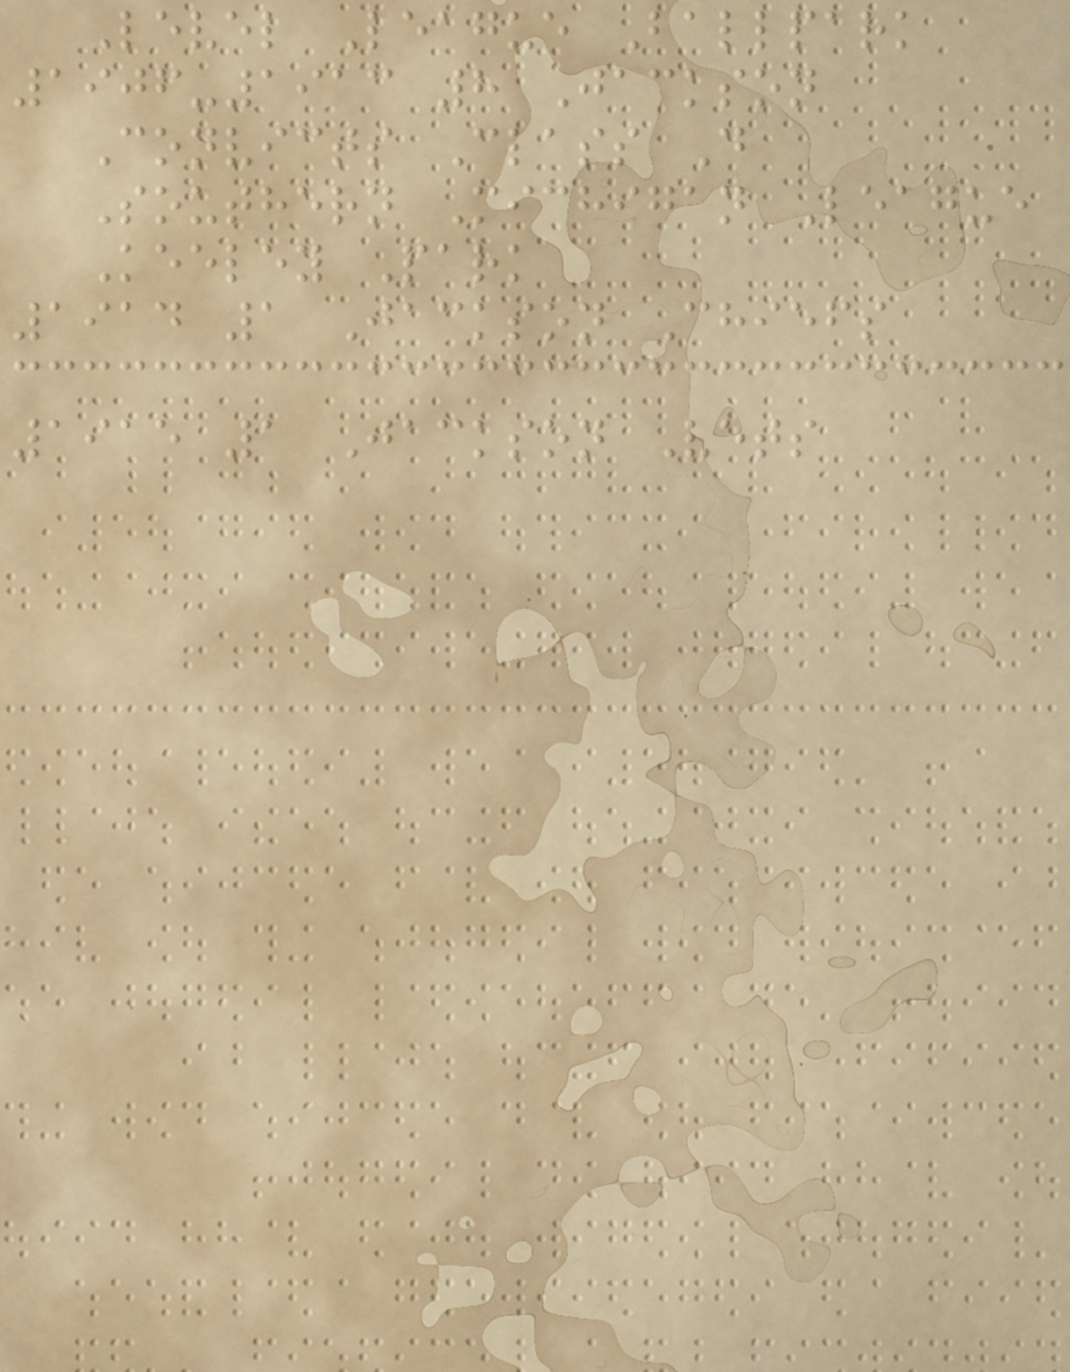Level League Ballpark
1906-1913 8 Jackson
Convicts Class D
Southern Michigan League
Keeley Park
1914 1 Jackson Chiefs
1915 1 Jackson Vets
